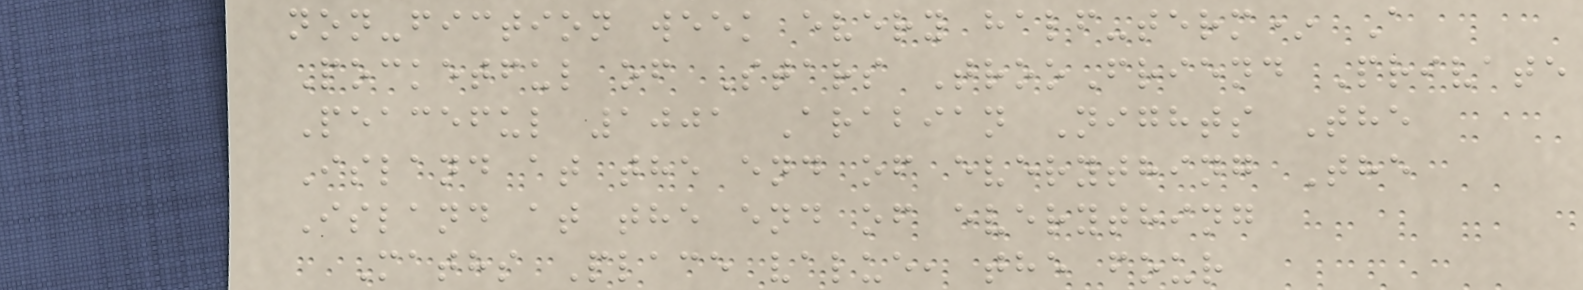non-fiction week every half-term* A
Pocketful of Stars TrooFriend Private
Peaceful 1001 Arabian Nights The
Island at the end of everything The
Island at the end of everything
Maths Place value, the four
